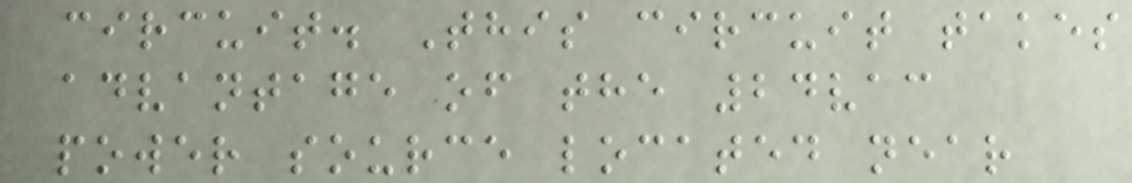circuit. This circuit takes
advantage of the 24vac
power source located near
